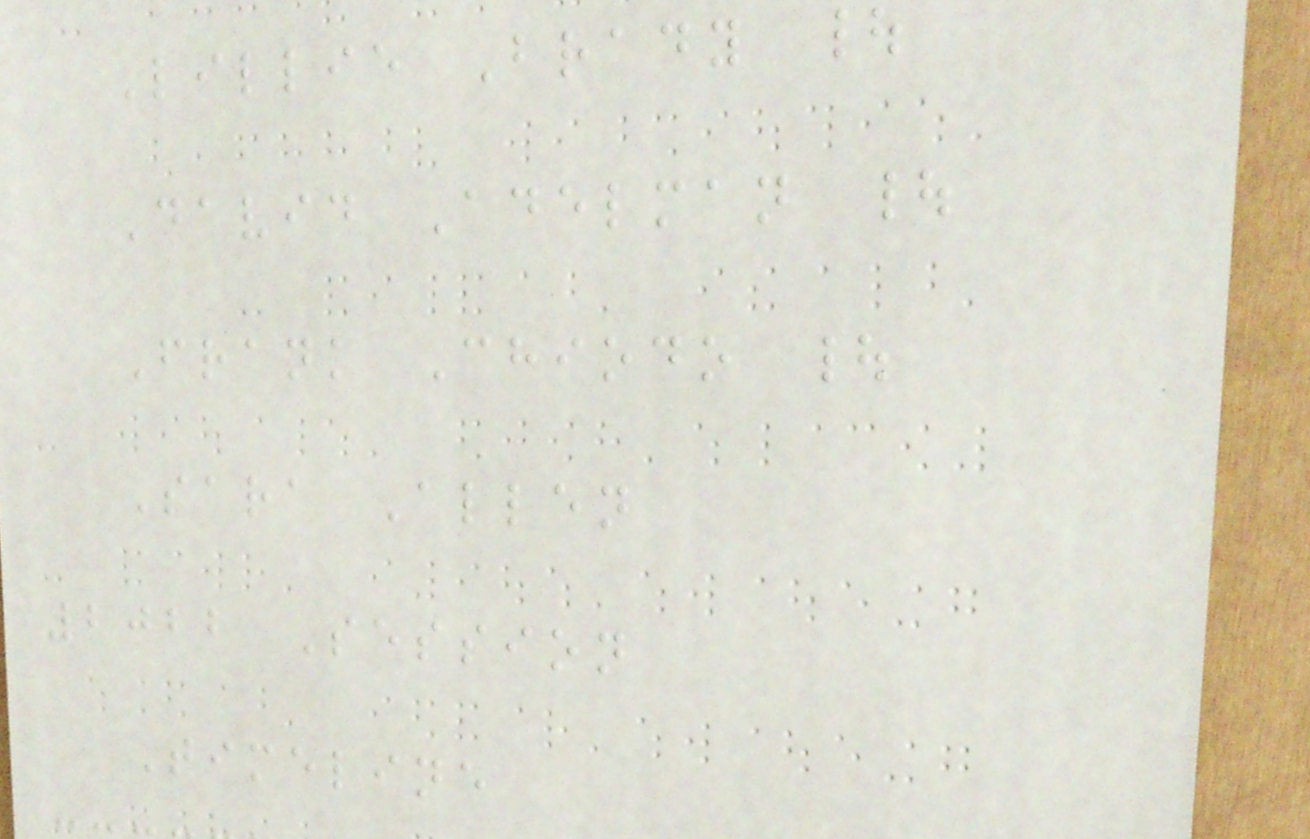Lillie Brady |
David Adelman |
Frank Chiodo |
Sara Allen
2022 Session
Timeline
